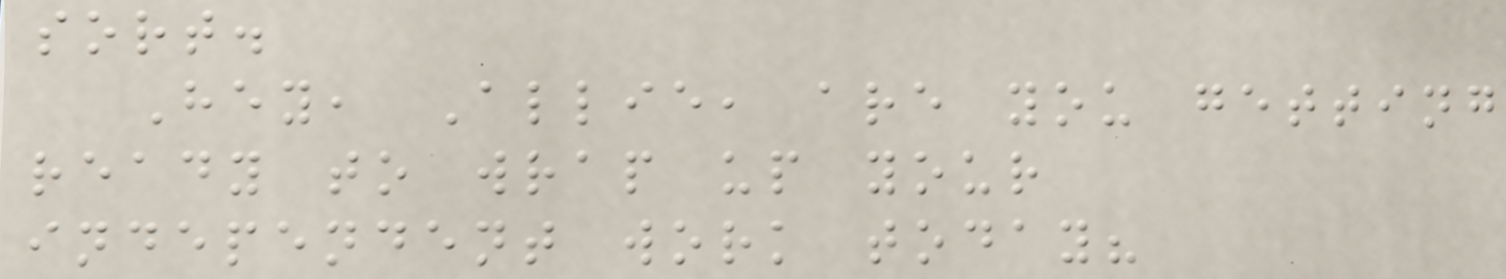sort.
Hey, Allie, are you getting
ready to wrap up your
independent work today?
